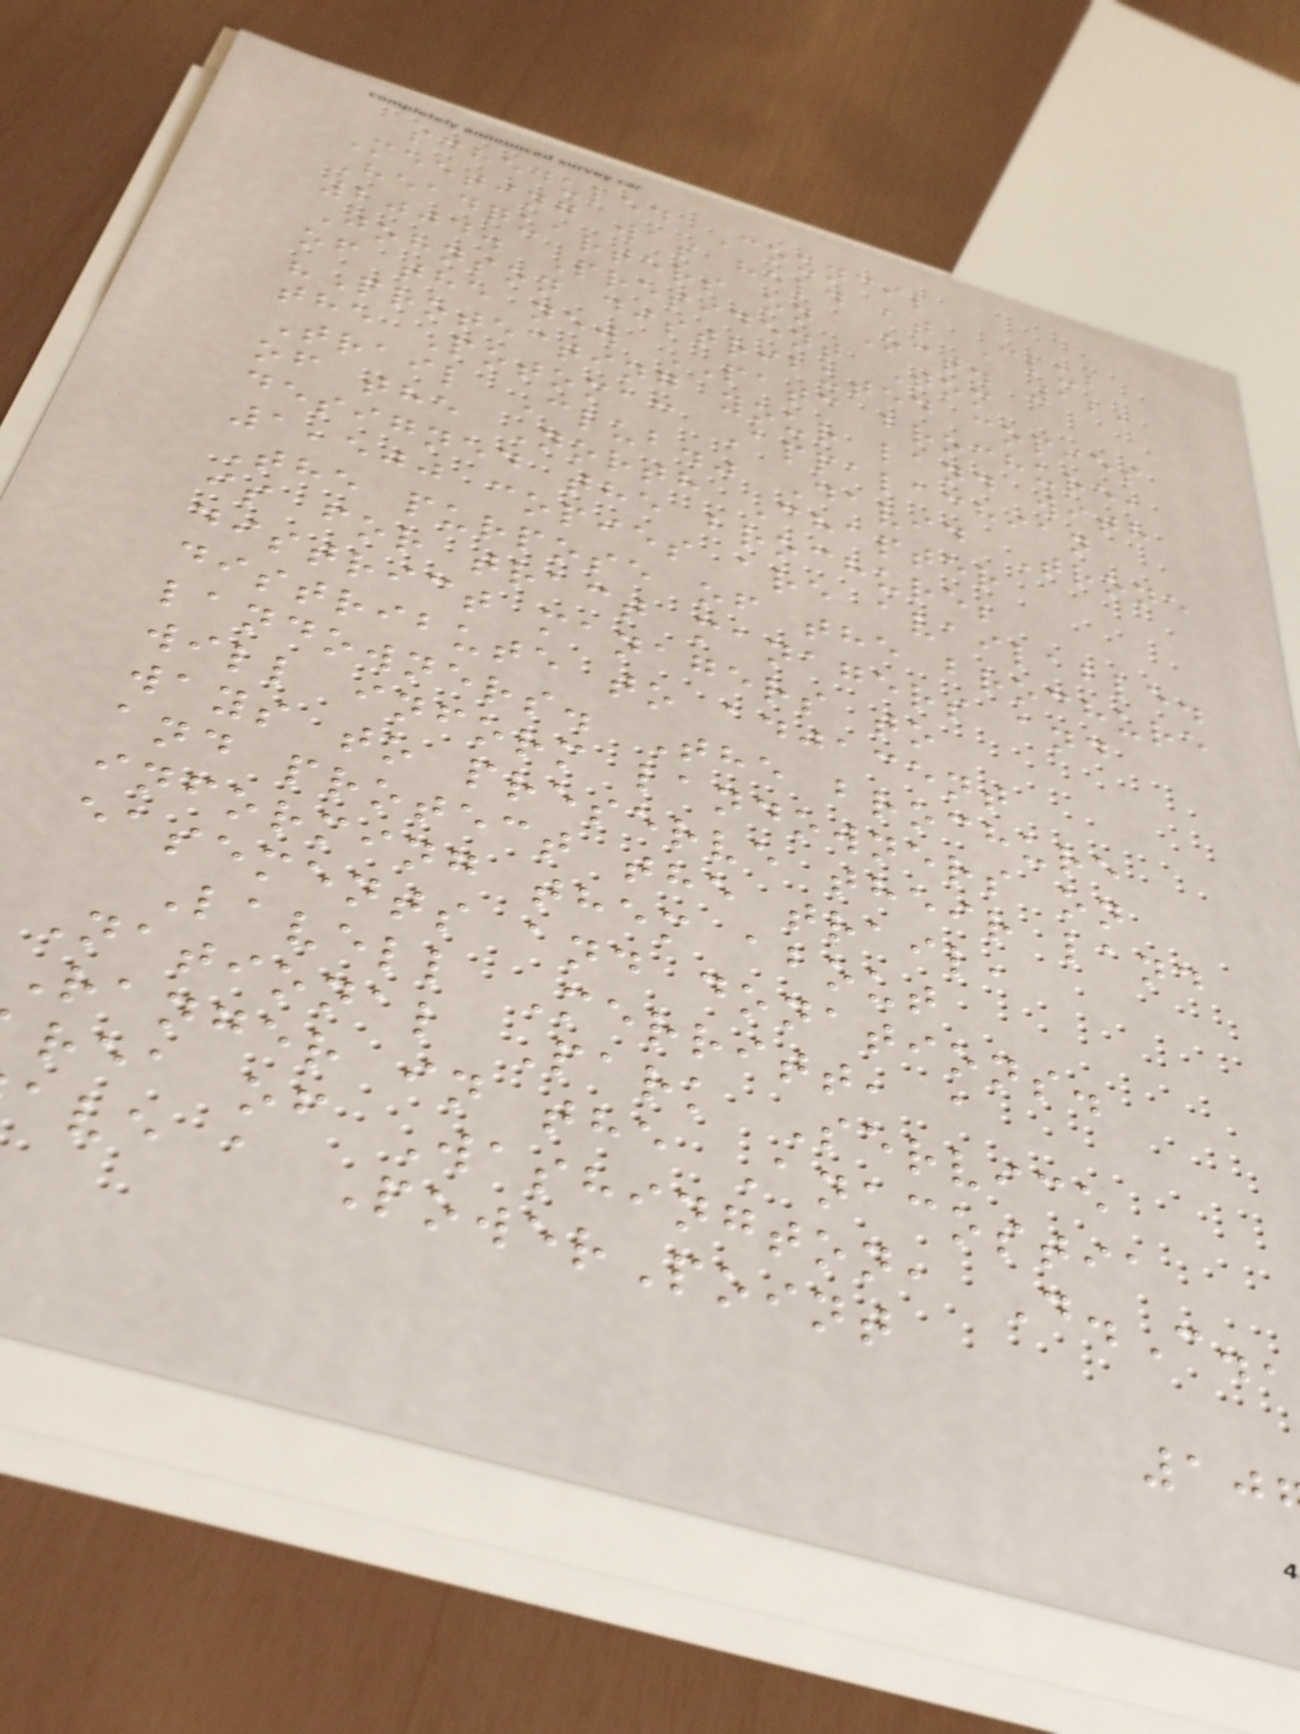scheduled Council
Meeting was held at Club
Headquarters on Oct. 12,
2004. President Tom
Johnson distributed copies
of the new PATC brochure,
"Protecting your land with
the Potomac Appalachian
Trail Club." David Trone
of the North Chapter
designed the brochure;
1,500 copies are available.
The purpose of the brochure
is for tract managers and
district managers to
distribute to adjacent
landowners. The brochure
will inform landowners on
ways to preserve their land
and protect the trail,
informing them about
easements and donations.
Lavell Merritt, a
National Park Service
Ranger in the Anacostia
rea of Washington, D.C.,
ave a PowerPoint
